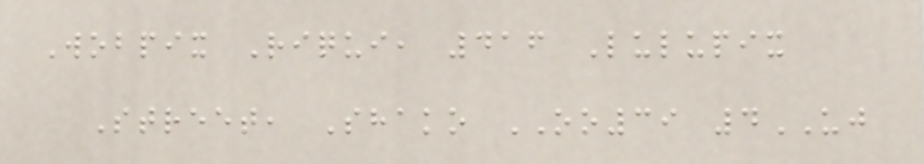Wobpix Riqui, 416 Lulupix
Street, Shako OO39 4UJ
